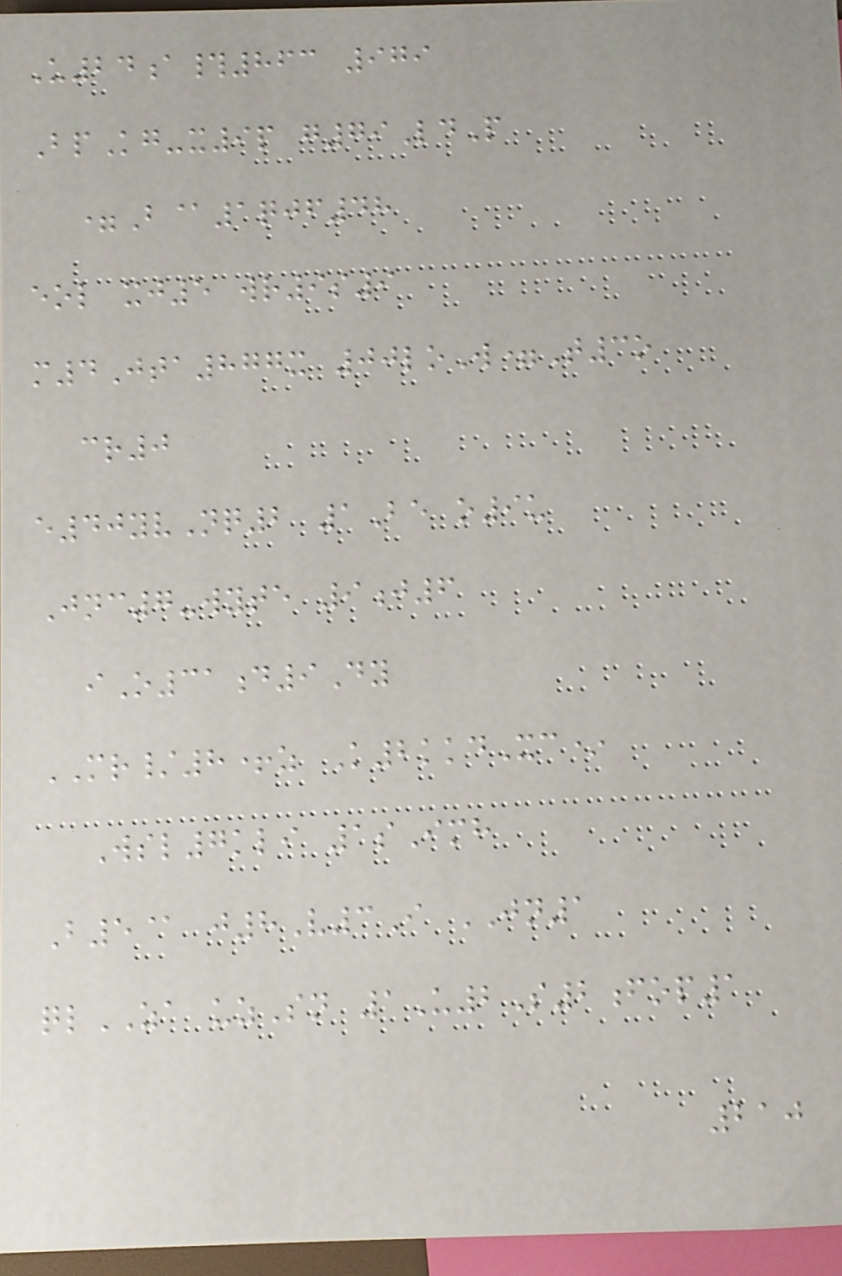U24a#863 979
BpKg-x9p g79LdP
=B@1qjf48
eol xj5 wr9s9
m4Jta877x 00loW=T3o
cr0
e40yvNq2 1Be o9u
Jnc7-wyte 9j6
iO31d9Dy
MR/8+z K2kkdXc*
Wsl7kli 1sImh
B5@ j8V3I JN1
qlZA uzSn 1U2S2fop1
210
